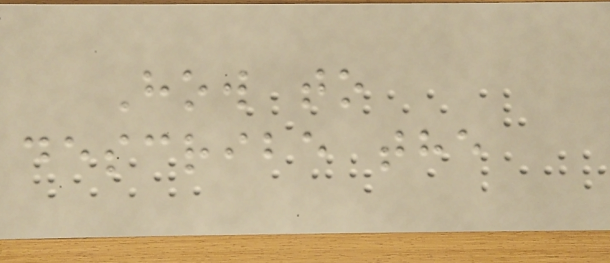How to
describe the
